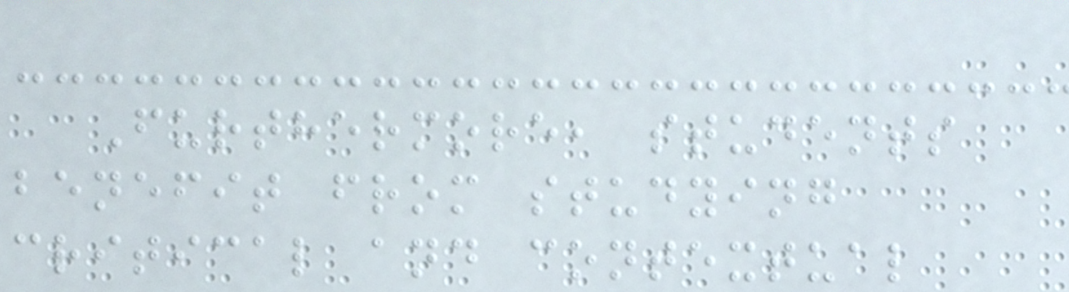Furthermore, students
benefit from studying
critical and contextual
